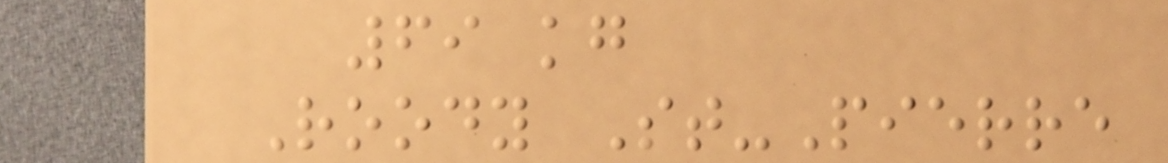69 kg
Roody St-Pierre
